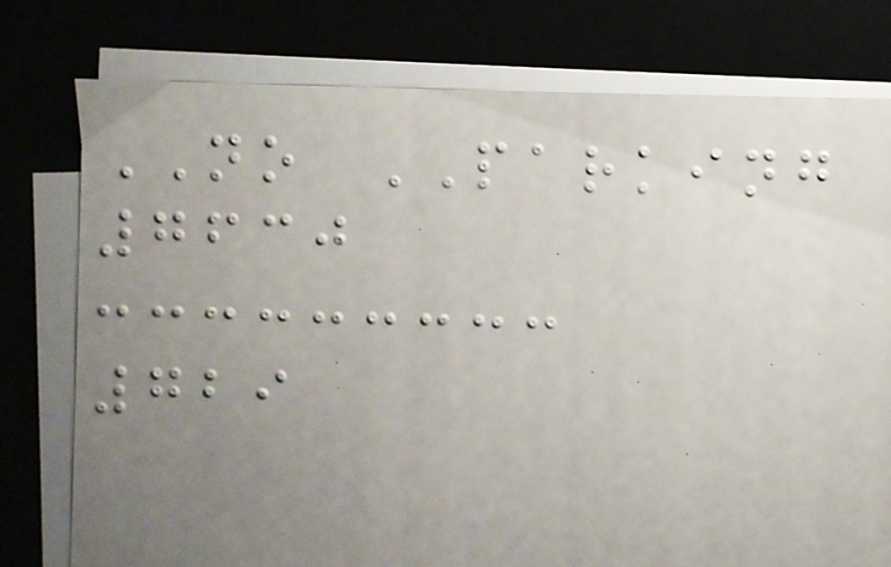NO PARKING
7630
729
